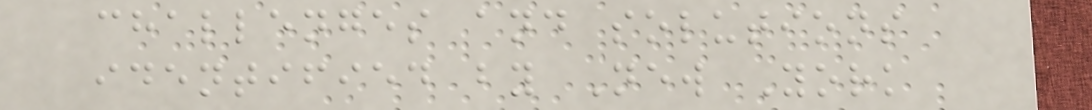challenges and solutions
identified by New York
